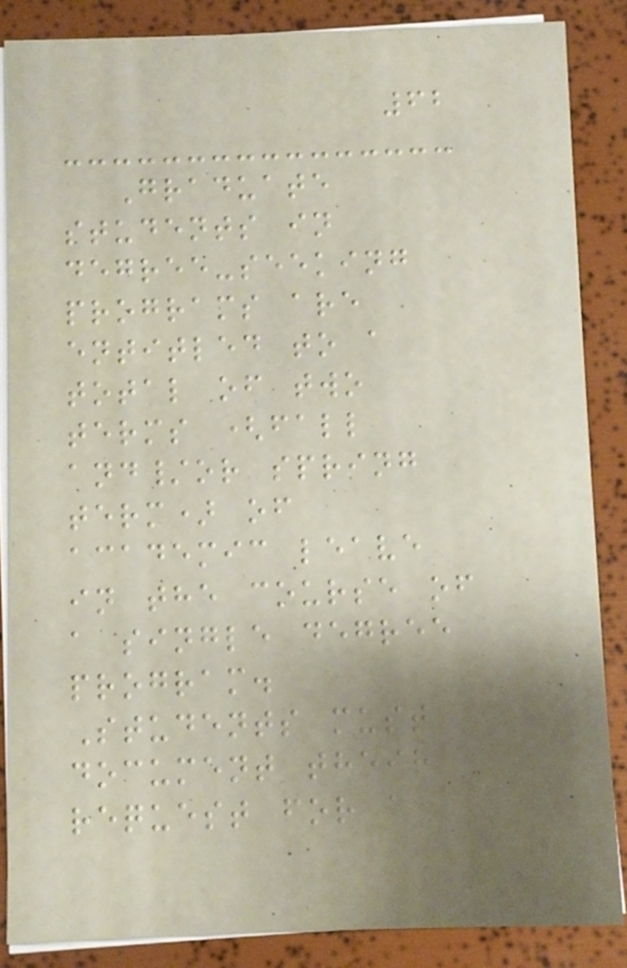62
Graduate
students in
degree-seeking
programs are
entitled to a
total of two
terms (fall
and/or spring
term) of
academic leave
in the course of
a single degree
program.
Students must
document their
request for a
